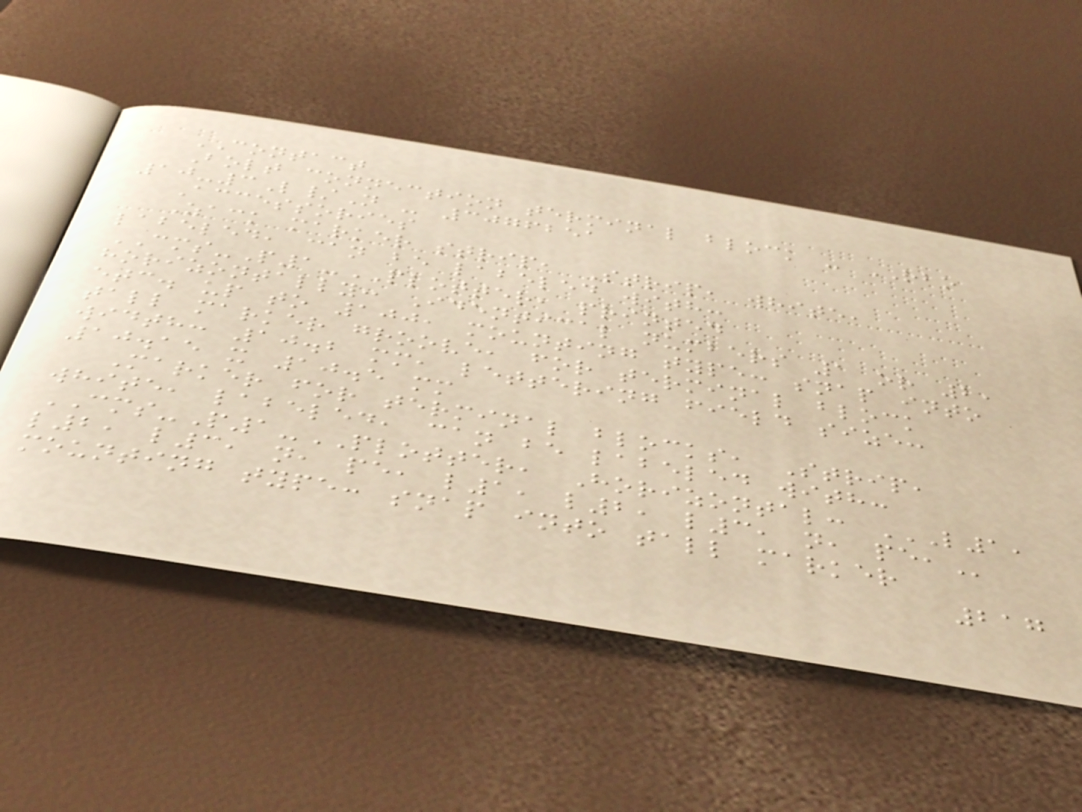CONTACT
Bolt connection terminal block - RBO
10-3L/N - 3076251
Accessories
Zack marker strip, Strip, white,
labeled, can be labeled with:
CMS-P1-PLOTTER, printed
horizontally: Identical numbers 1 or 2,
etc. up to 100, mounting type: snap into
tall marker groove, for terminal block
width: 10.2 mm, lettering field size:
10.15 x 10.5 mm
Marker for terminal blocks, Strip,
white, labeled, can be labeled with:
CMS-P1-PLOTTER, Horizontal: L1,
L2, L3, N, PE, L1, L2, L3, N, PE,
mounting type: snap into tall marker
217
